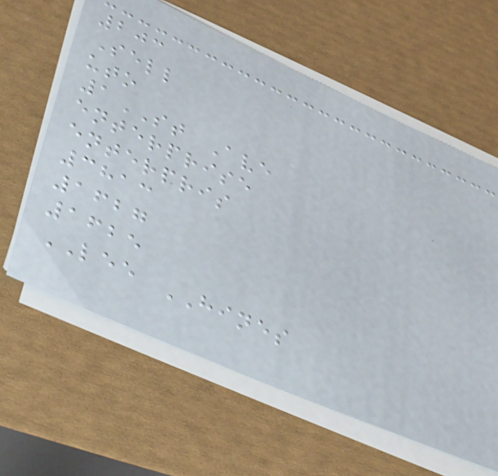203
Sell
uto
1ST Ave
enterprise
enterpris
3813
1627
1625
LEE HINES
